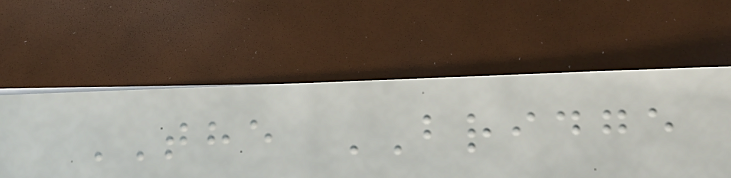THE BRIDGE
